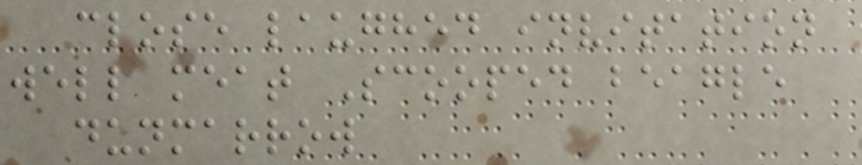close laughed invitation
well meat Scooped beagle
dunmarrow
